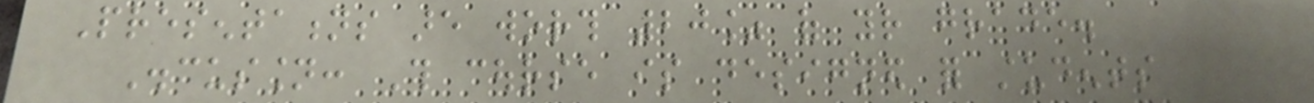Presentations are worth 20% of your grade.
Discussion: This course is designed for students
